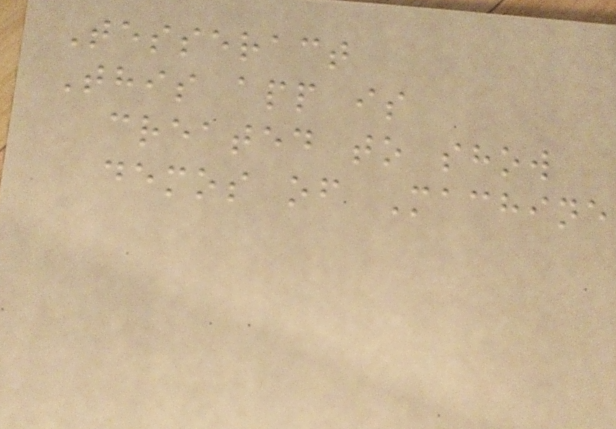Tesseract
This app is
created to show
demos of Machine
